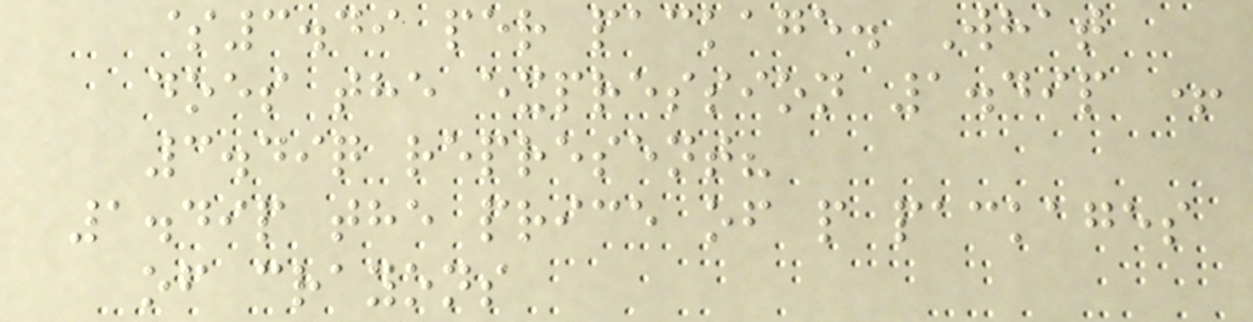$3.49 per package. What
does the expression 1.49p +
3.49q represent?
1.49p the price of p packages
of crayons
